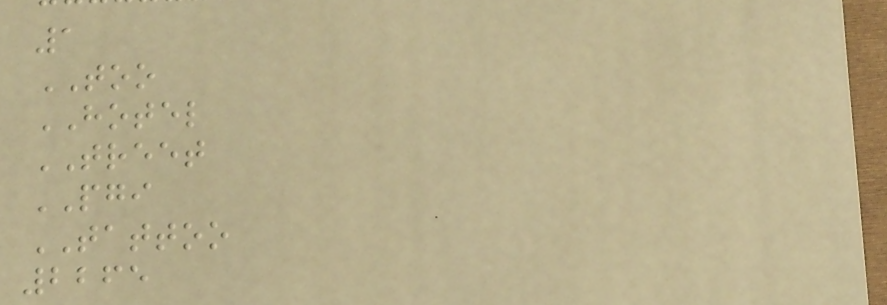1
TOO
HOTEL
TREET
PGI
TATTOO
2265
